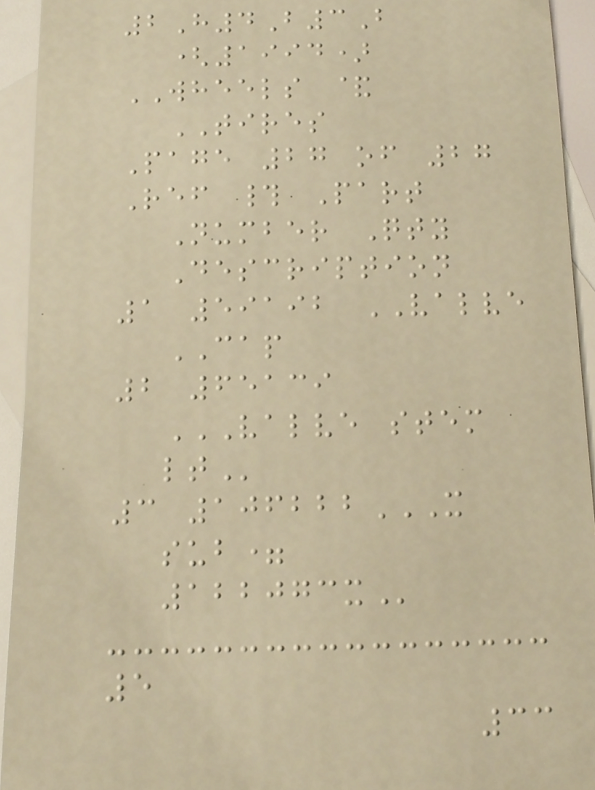2H4B3B
(1994)
WHEELS &
TIRES
Page 27 of 27
Ref # Part
Number Qty
Description
1 59192 VALVE
CAP
2 65139
VALVE STEM
LT
3 106222X
SUB=
122073X
5
33
